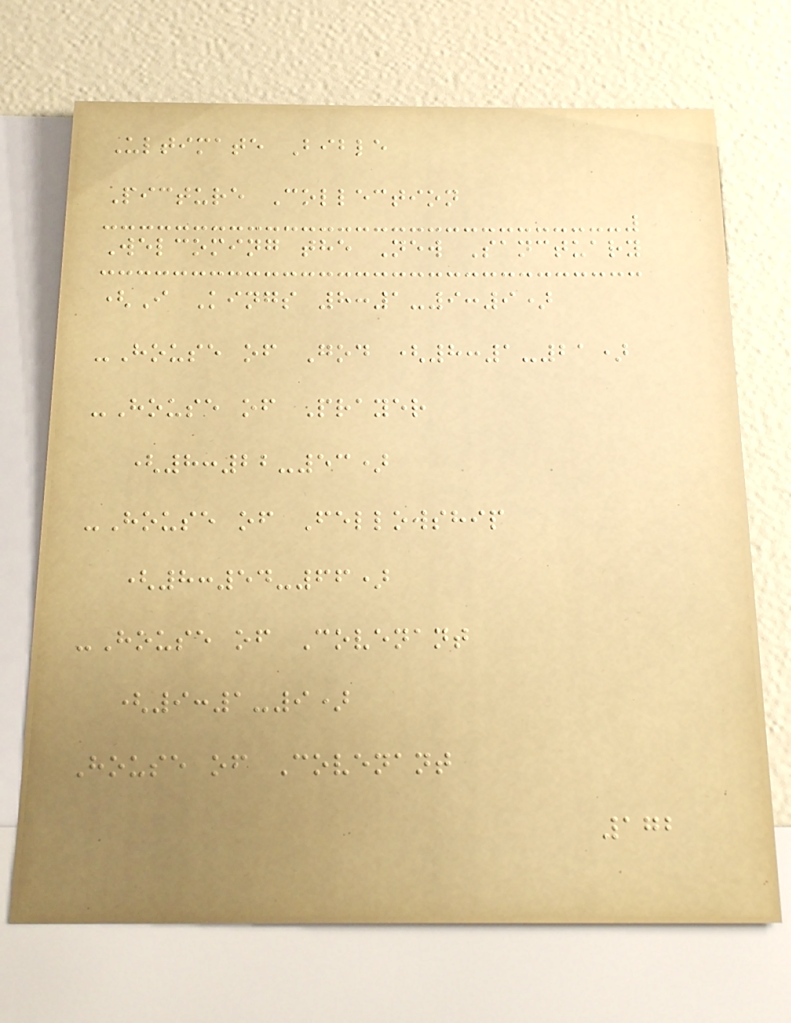Ultimate Bible
Picture Collection
Welcoming the New Sanctuary
(I Kings 8:1-9:9)
-House of God (8:1-21)
-House of Prayer
(8:22-53)
-House of Fellowship
(8:54-66)
-House of Covenant
(9:1-9)
House of Covenant
172
